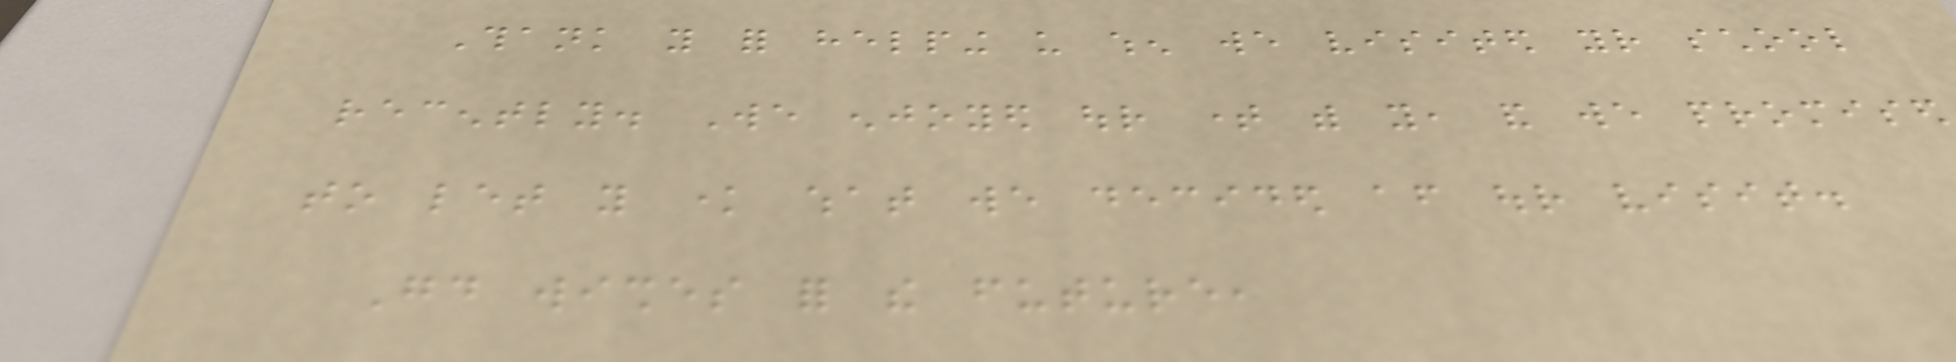Thank you for helping us when we visited your school
recently. We enjoyed our time with you, and we promised
to let you know what we decided after our visit.
Good wishes for the future,
